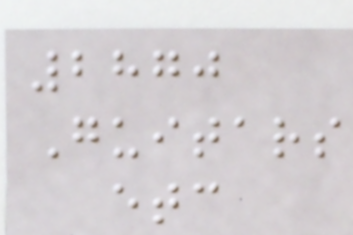2870
Guitars
etc
